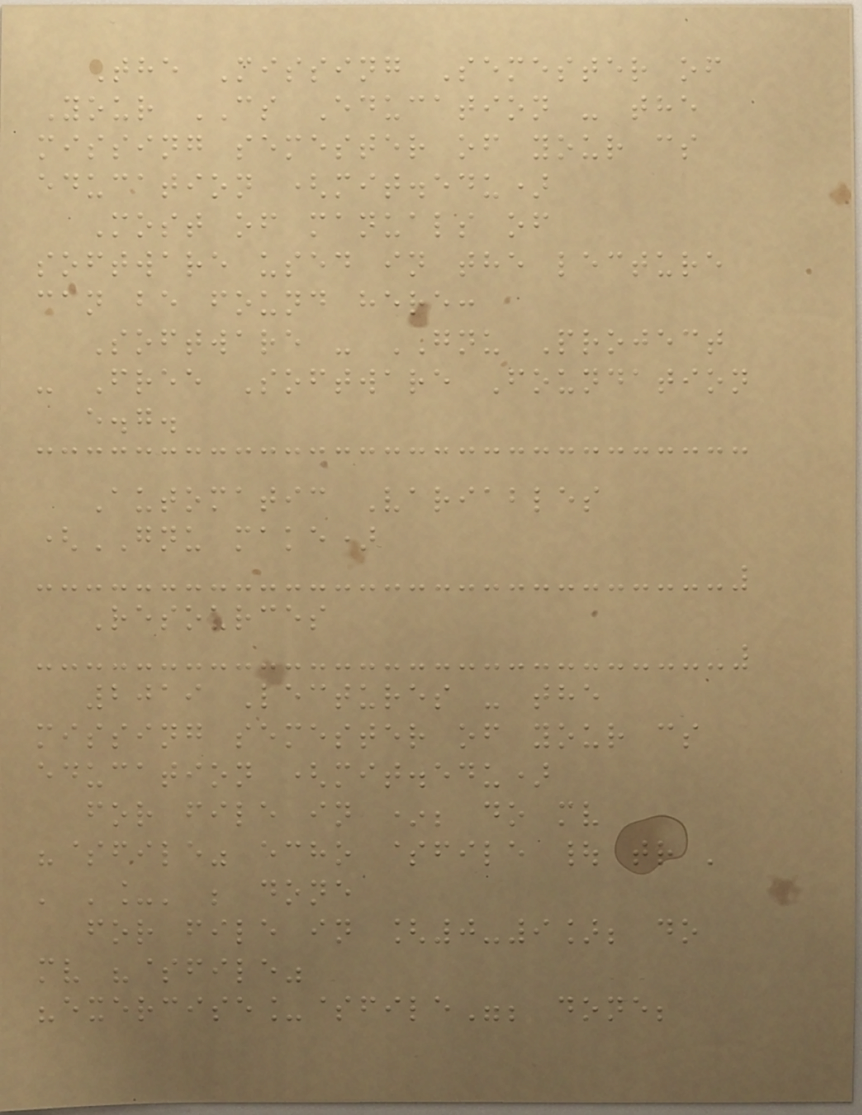The Missing Semester of
Your CS Education - the
missing semester of your cs
education (mit.edu)
Most of manuals of
software used in the lecture
can be found here:
Software - GNU Project
- Free Software Foundation
e.g.
Automatic Variables
(GNU make)
Resources
2019 Lectures - the
missing semester of your cs
education (mit.edu)
for file in *; do mv
"$file" echo $file | tr '
' '_' ; done
for file in [0-9]; do
mv "$file"
"exercise_$file"; done;
